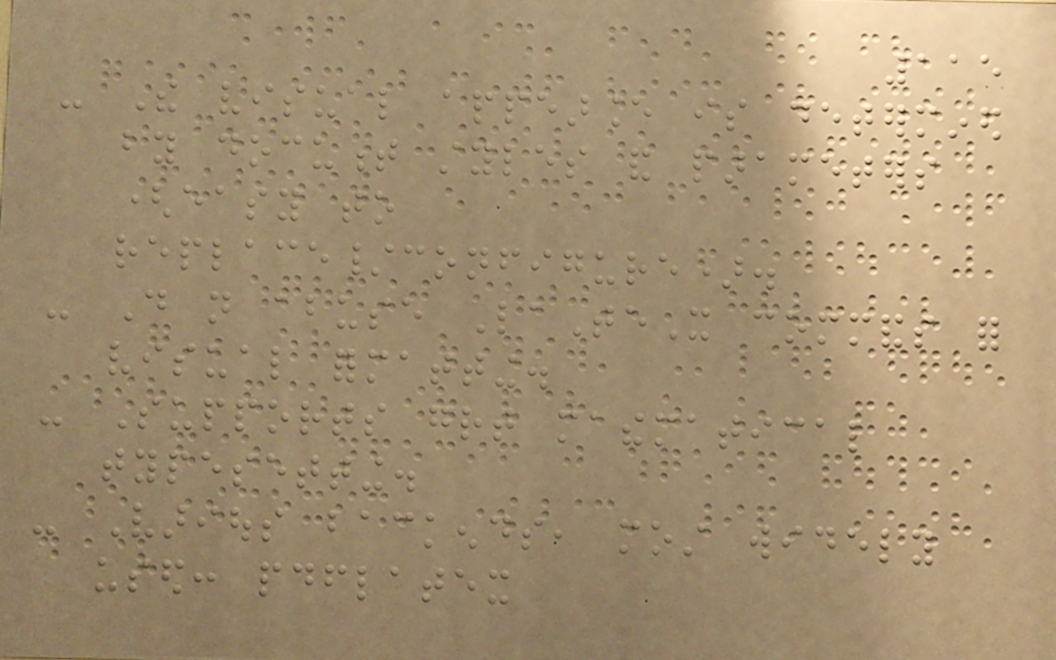115
- The visual appearance is determined
by document styles and parameters
(easy to
replace/configure).
- Do not abuse LaTeX commands for
visual formatting.
- Supports great mathematical
typesetting.
- Various backends, most widely
used: pdflatex
